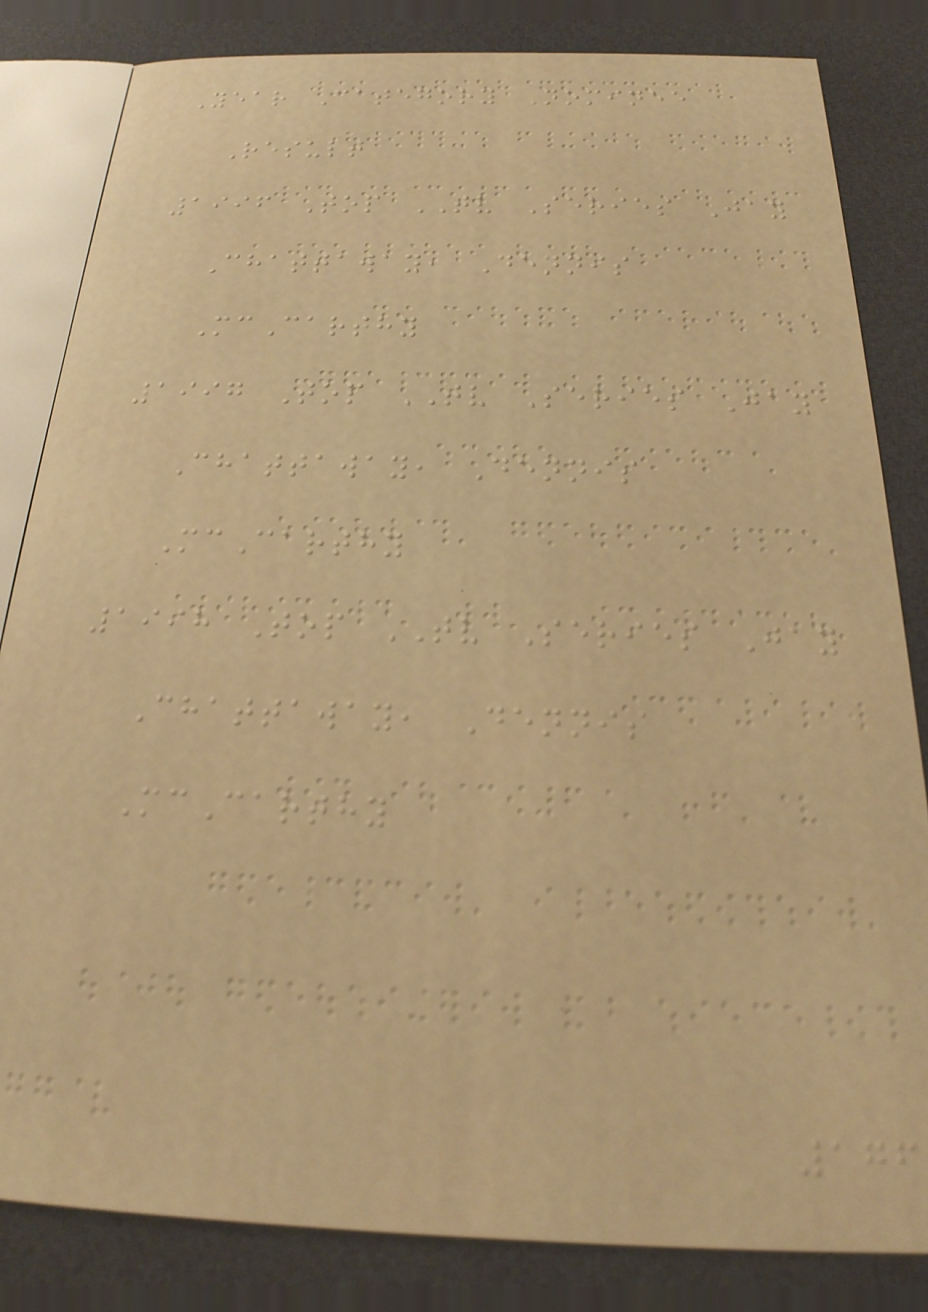Year Category Nominee
Result
1996 Top TV Series Jay
Chattaway, Dennis
McCarthy
1997 Top TV Series Jay
Chattaway, Dennis
McCarthy
1998 Top TV Series Jay
Chattaway, Dennis
McCarthy
176
